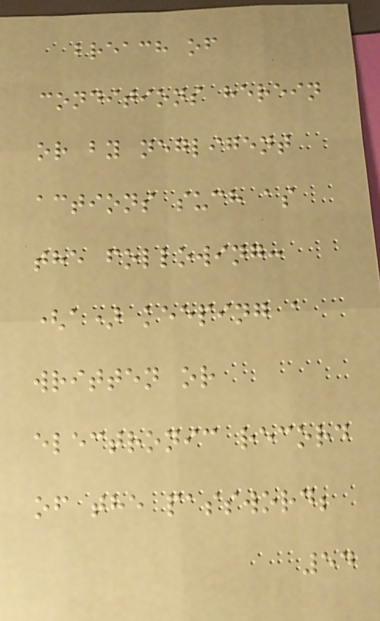breach of
conditions herein
or by negligent
actions such as
the following:
(a) keeping a
written or
electronic record
of the password;
54
